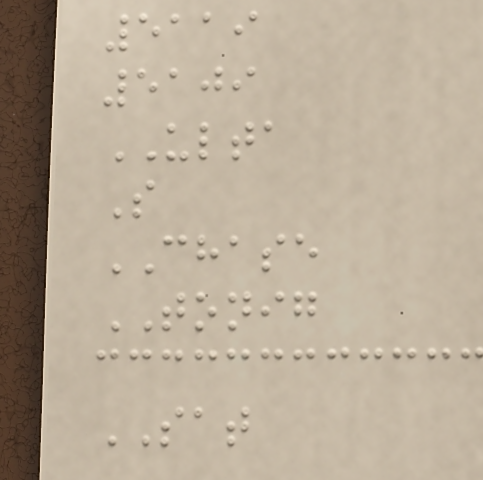5119
5109
ULTA
S
CHASE
TONIG
SAT
